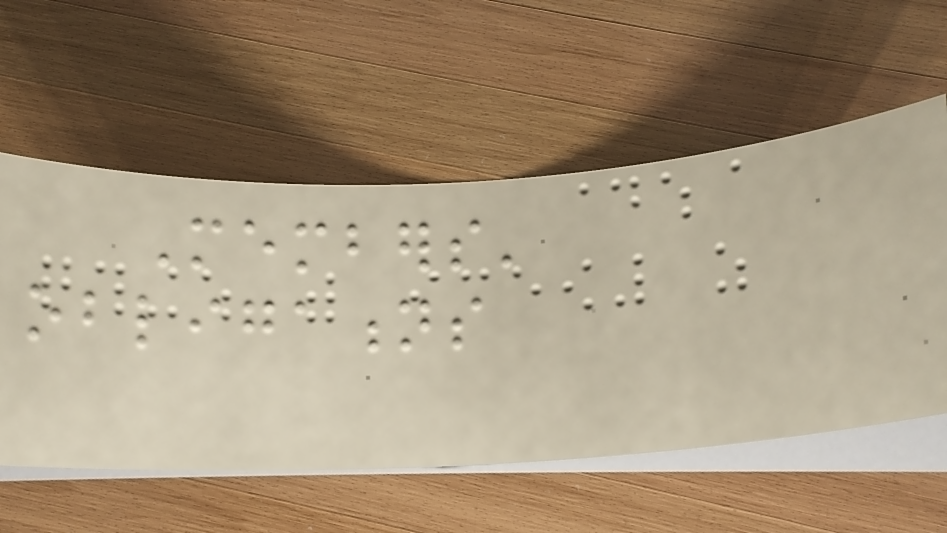Members'
obligations
